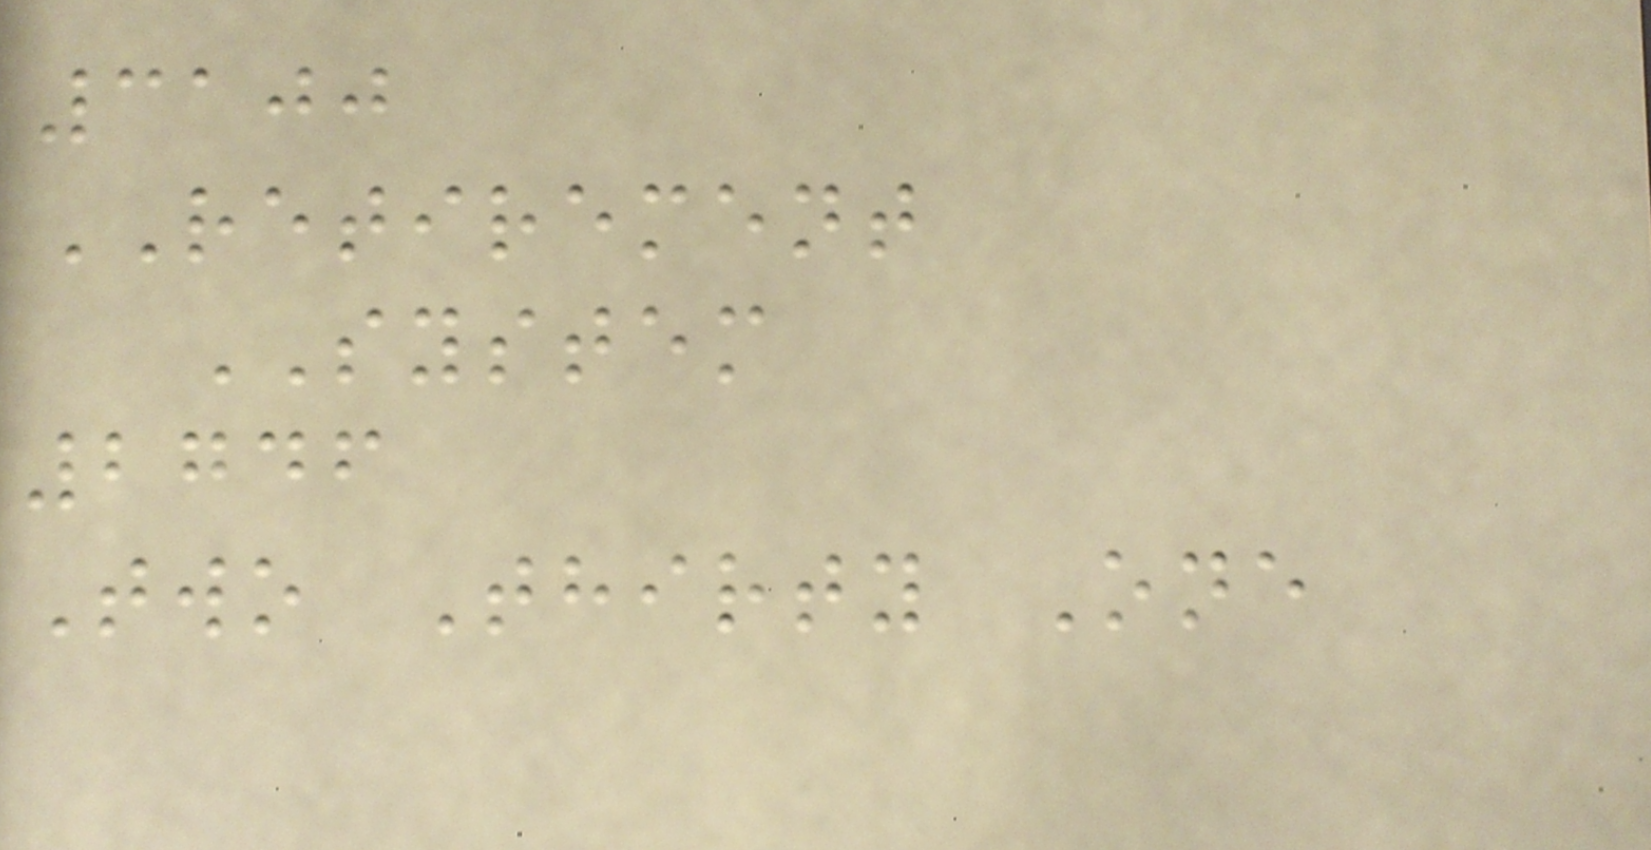3100
RETIREMENT
SYSTEM
2746
Two Thirty One
